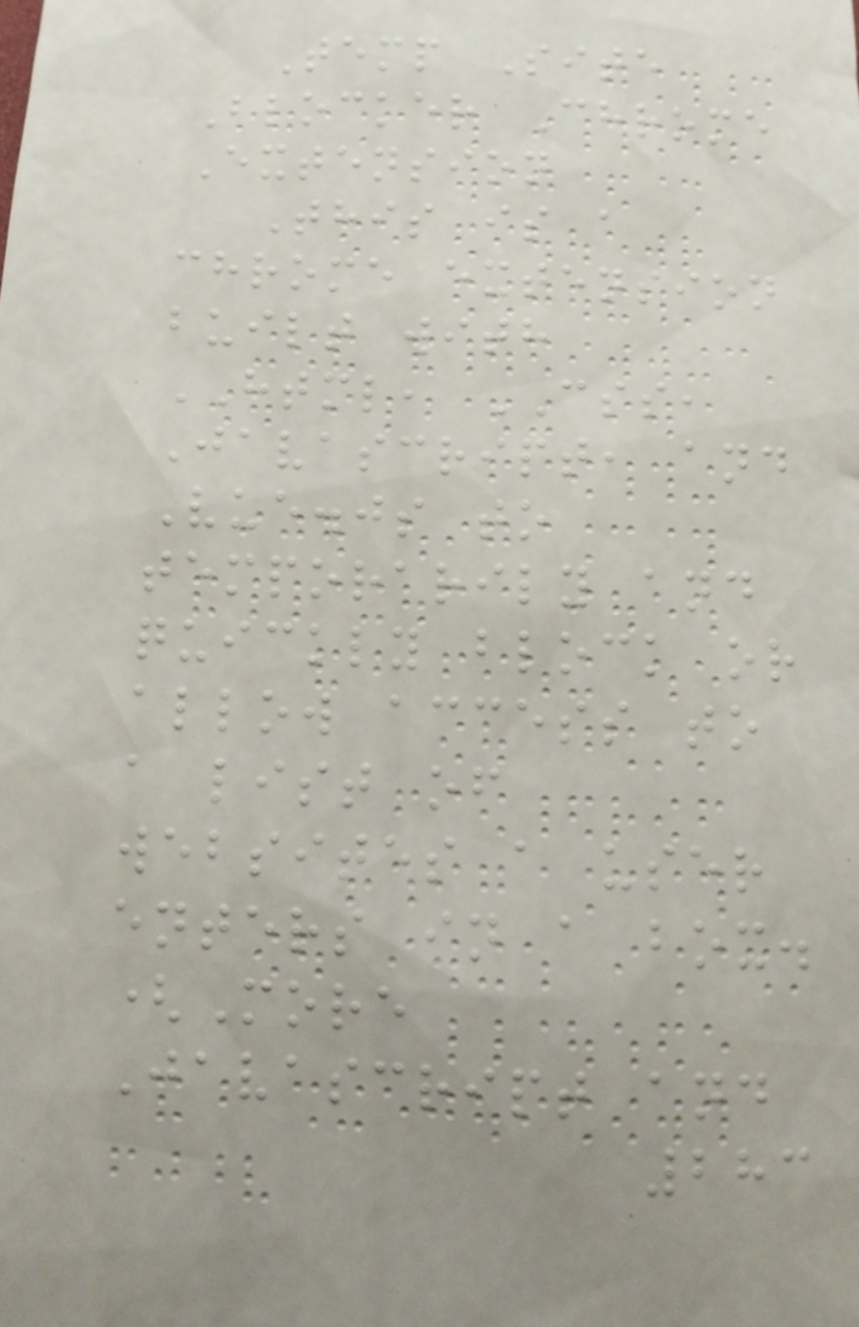Temp Site
Blocker Chrome
Extension
This is a
chrome extension
built with
HTML, CSS,
Javascript, and
Vue.js to
temporarily and
quickly block or
allow access to
a list of
websites a user
enters in a box.
(More
Javascript and
283
